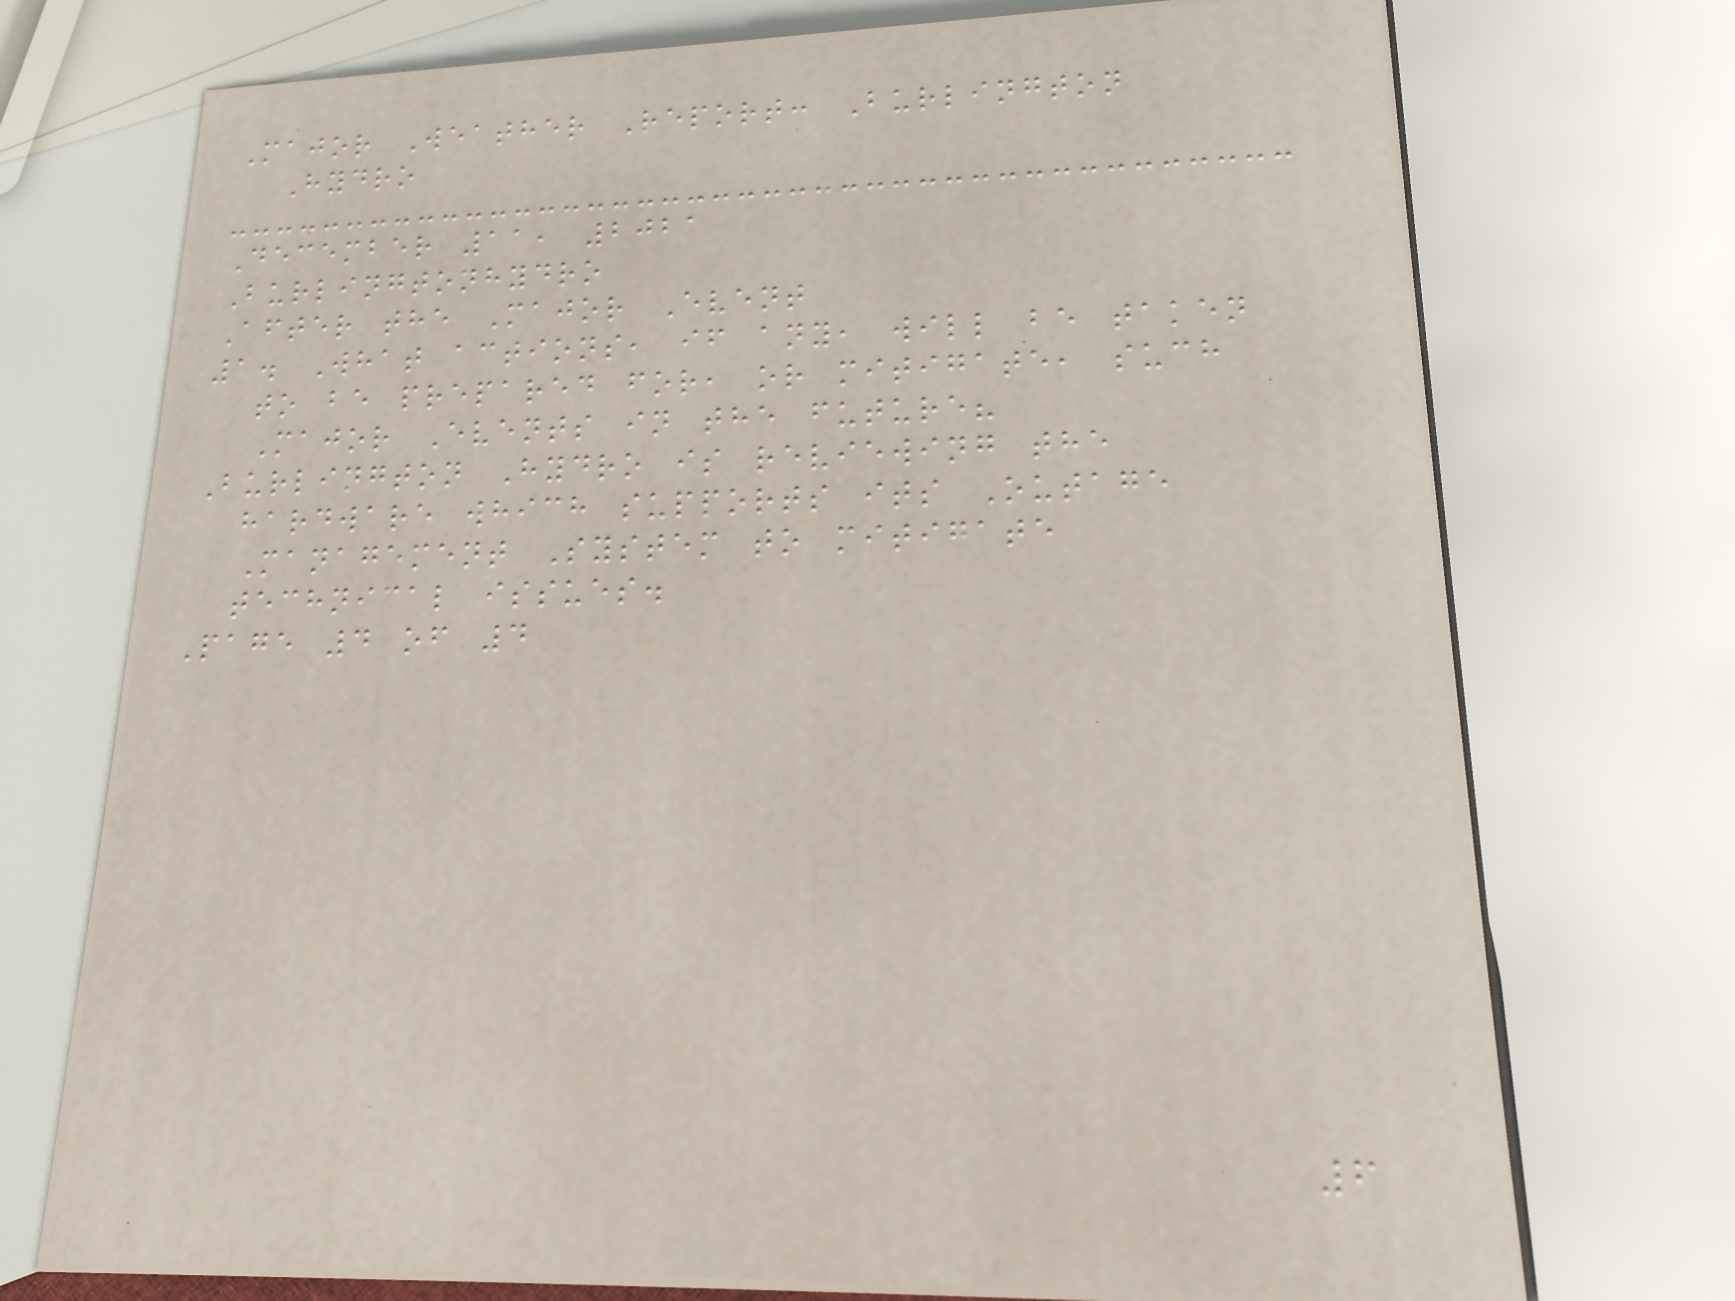Major Weather Report: Burlington
Hydro
December 11, 2021
Burlingtonhydro
After the Major Event
1. What actions, if any, will be taken
to be prepared for, or mitigate, such
Major Events in the future?
Burlington Hydro is reviewing the
hardware which supports its Outage
Management System to mitigate
technical issues.
Page 4 of 4
6
